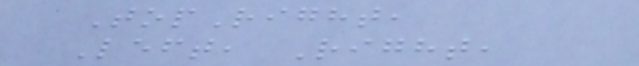TopRight,
Left, Right,
